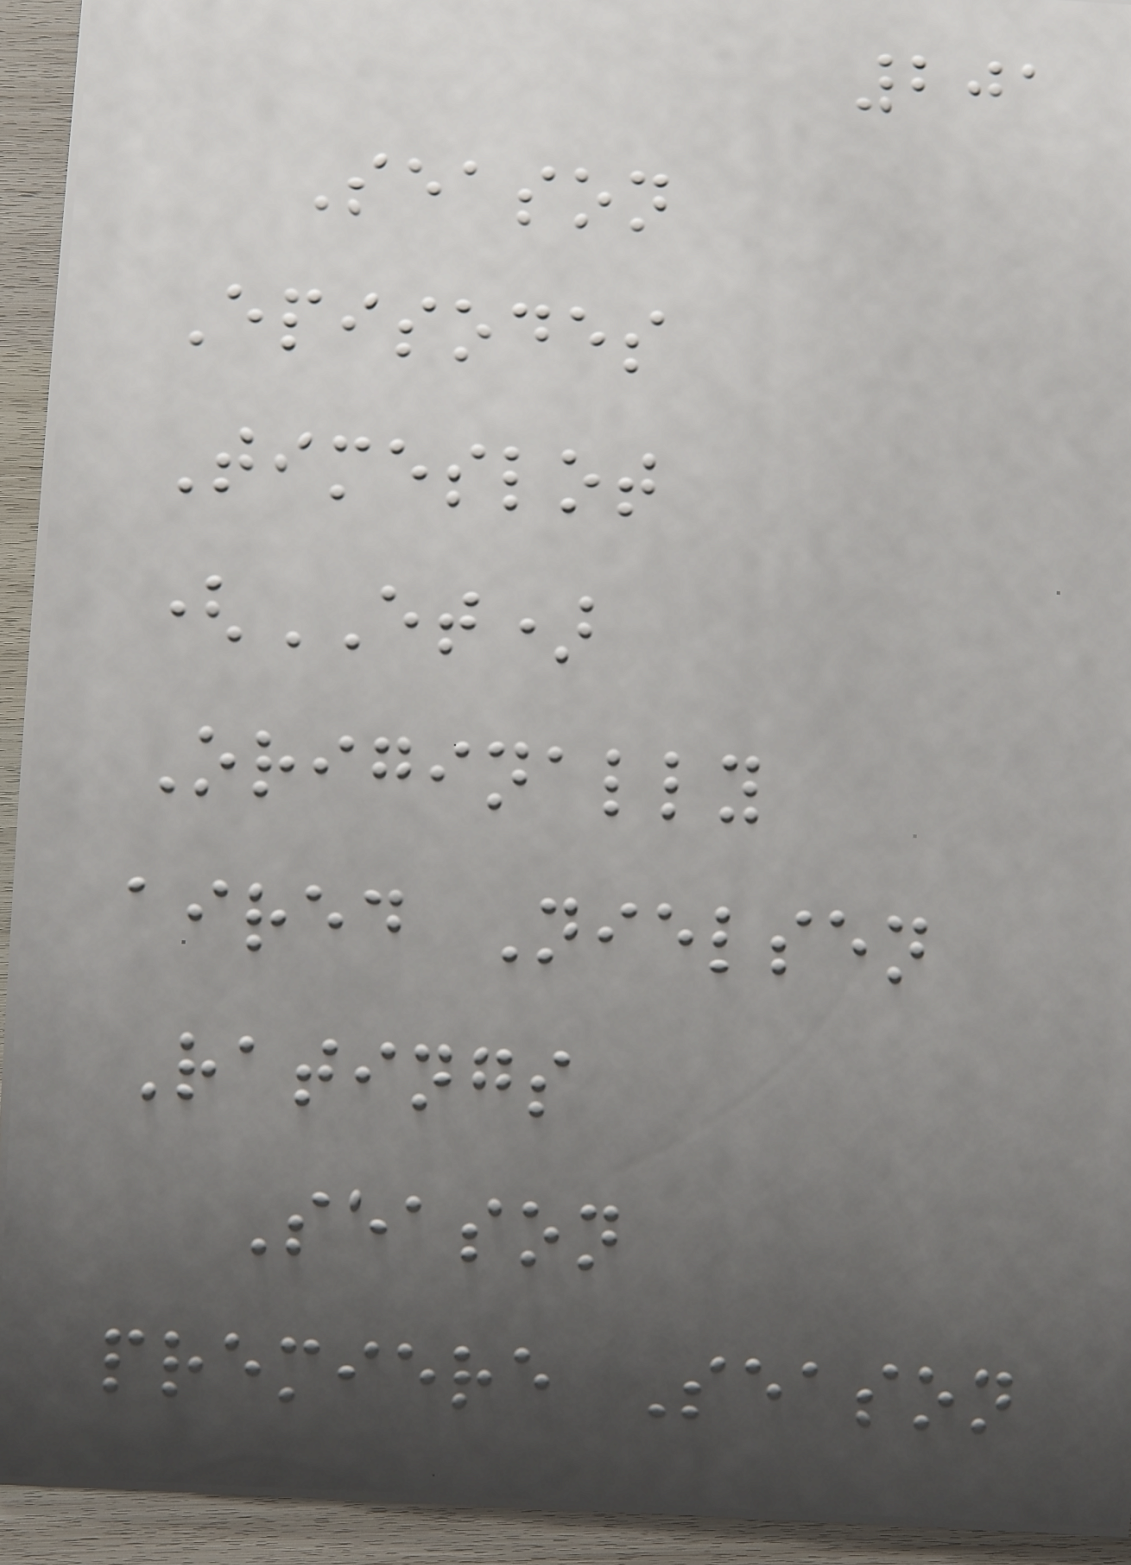201
Season
Episodes
Timeslot
(ET)
Originally
aired Nielsen
Ratings
Season
premiere Season
